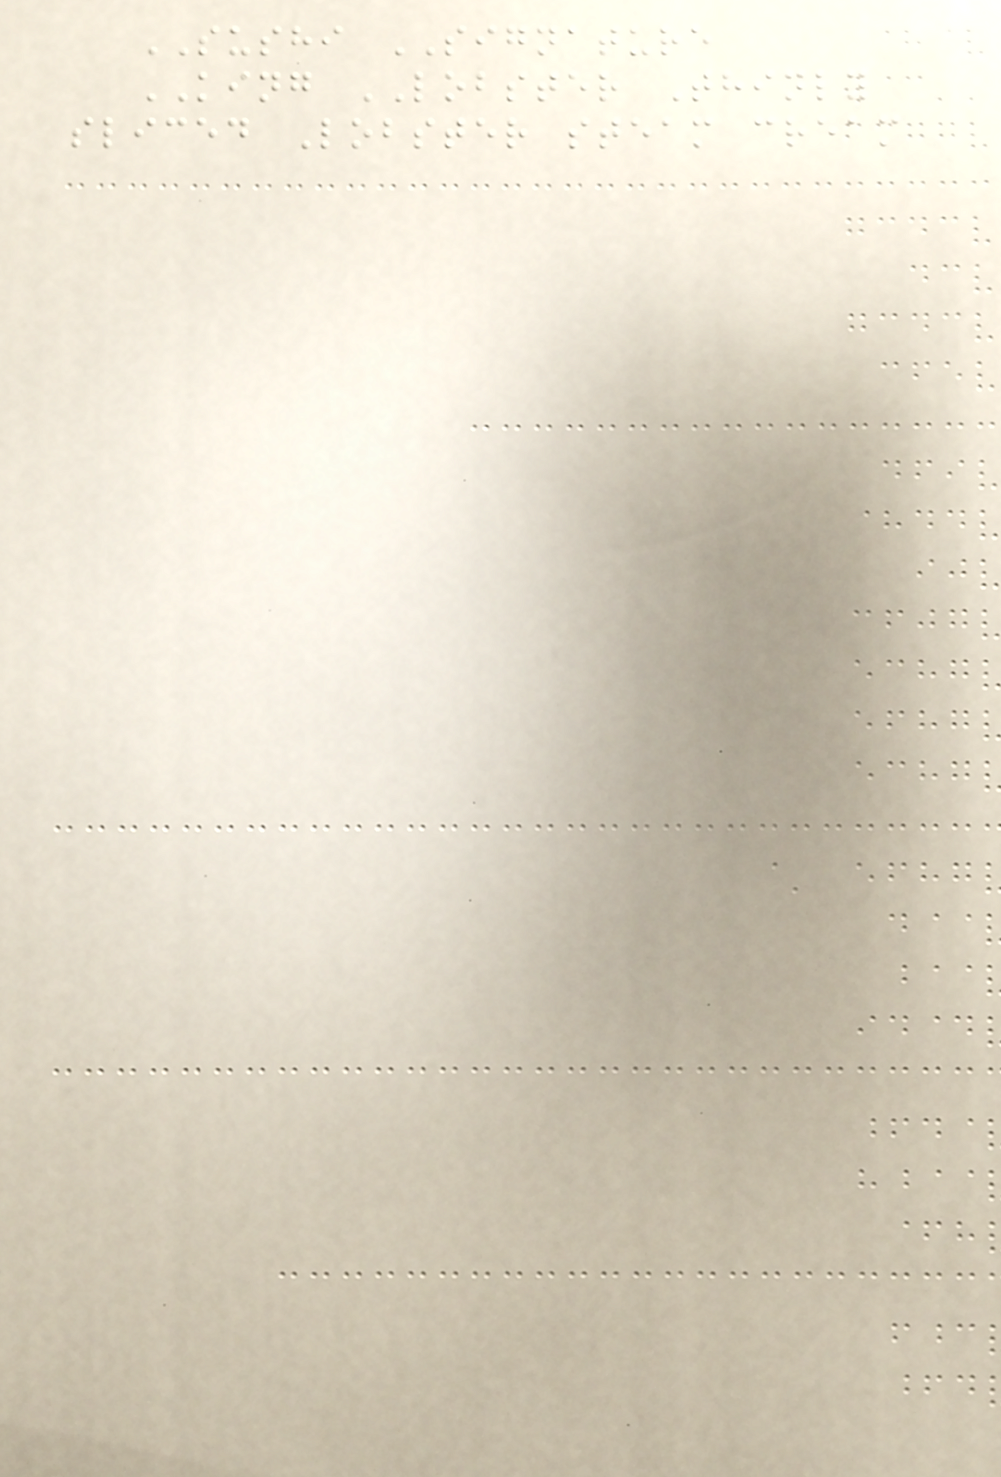SUSHI SIGNATURE
KING LOBSTER Thinly
sliced Lobster steam cream
